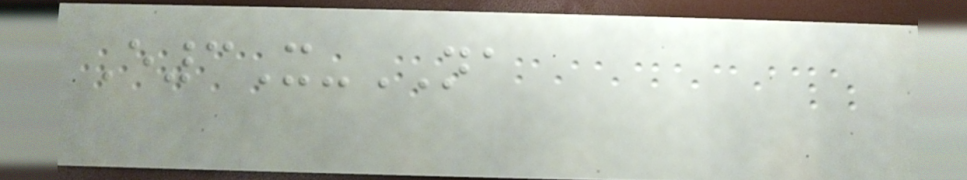E3X-NA
